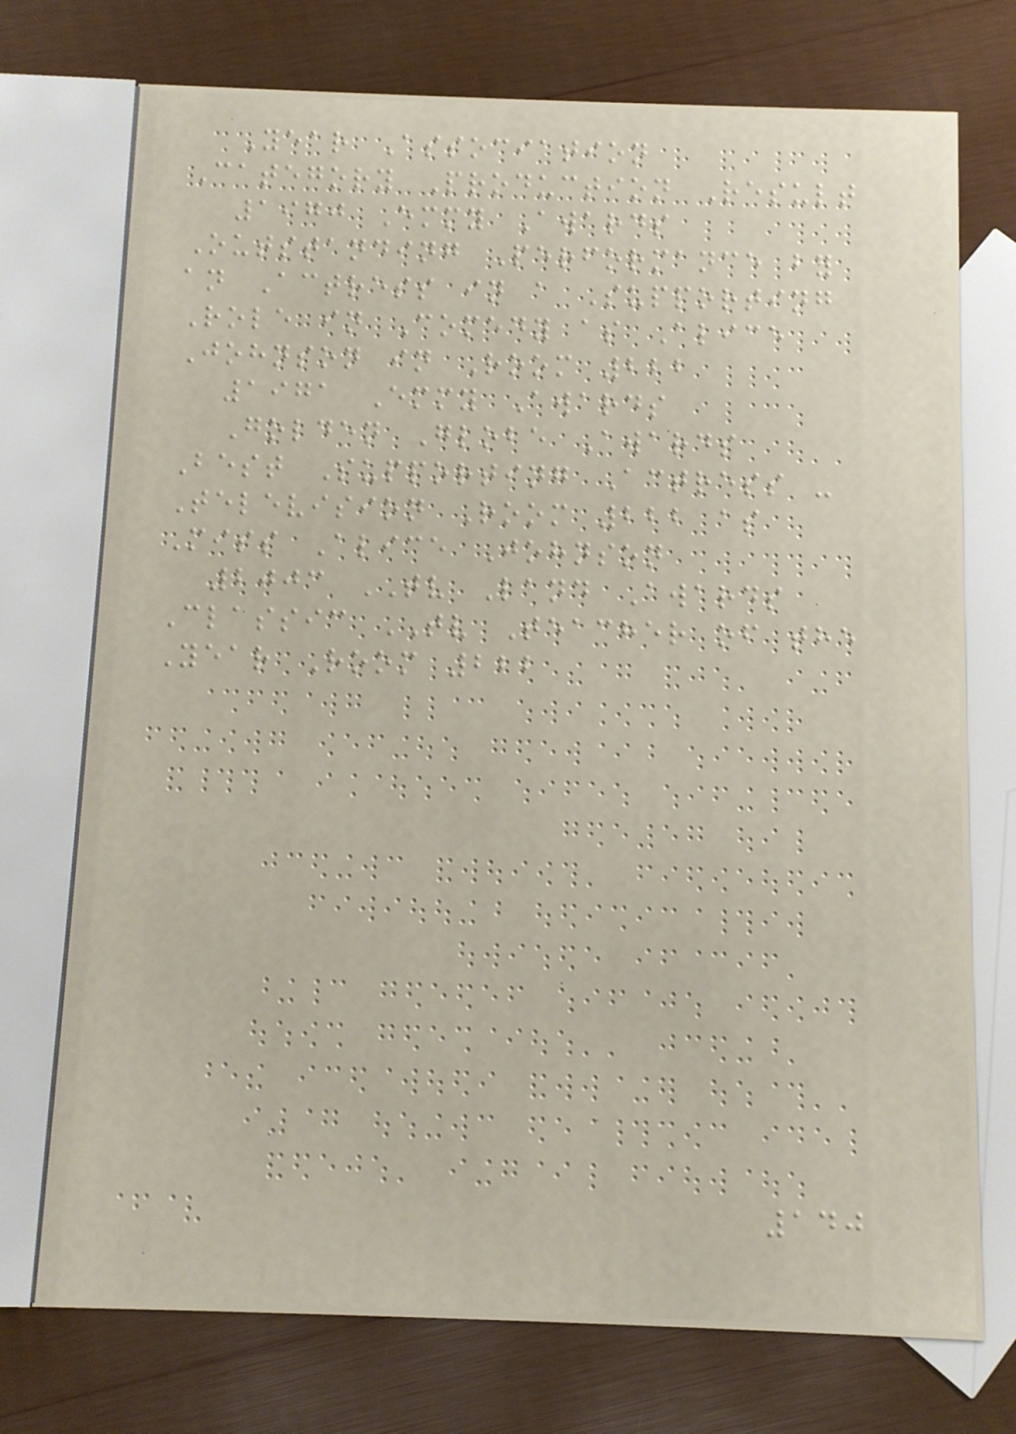Year Association
Category Production Result
1970 Emmy Awards
Outstanding Performance by
an Actress in a Supporting
Role in Comedy as Alice
Johnson in Room 222
1971 Emmy Awards
Golden Globe Awards
Best Supporting Actress -
Television Room 222 as
Miss Alice Johnson
2003 TV Land Awards
Classic TV Teacher of the
Year Room 222
140
